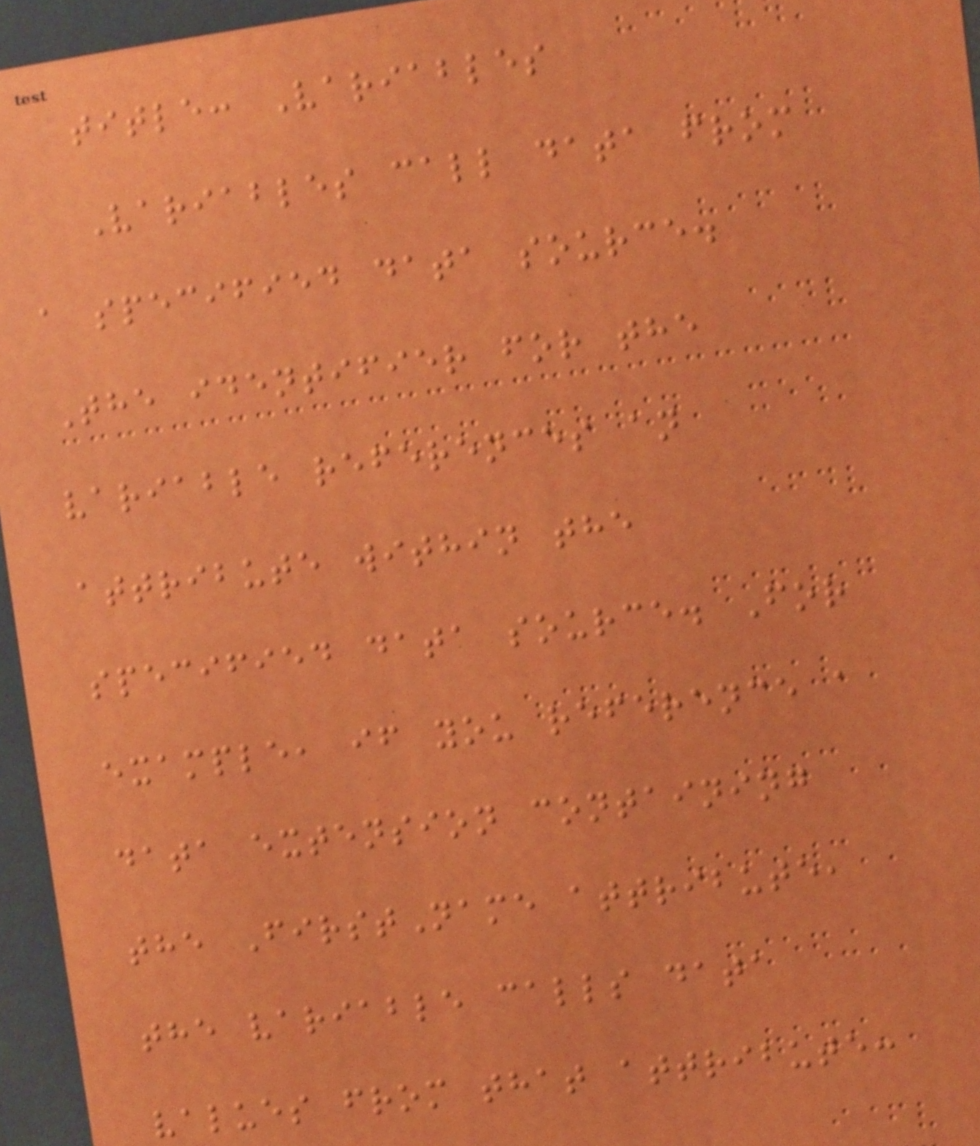title: Variables
Variables call data from
a specified data source.
The identifier for the
variable references an
attribute within the
specified data source. For
example, if you reference a
data extension containing
the FirstName attribute,
the variable calls data
values from that attribute:
